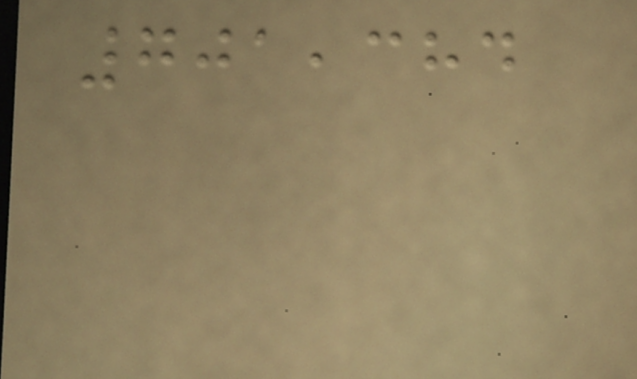701,384
